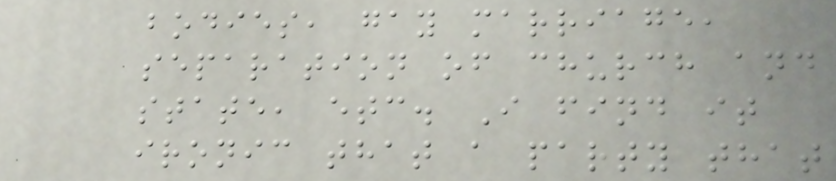bodies, gay marriage,
separation of church and
state, etc. I find it
ironic that a party that
